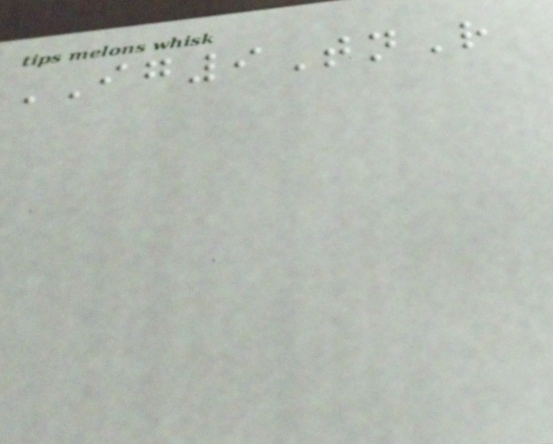IG9TnR
